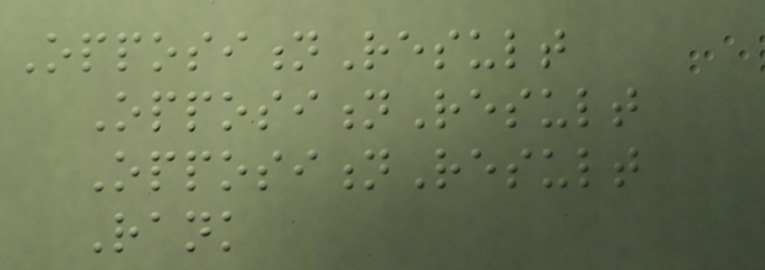OppositionResult
OppositionResult
OppositionResult
Rank
